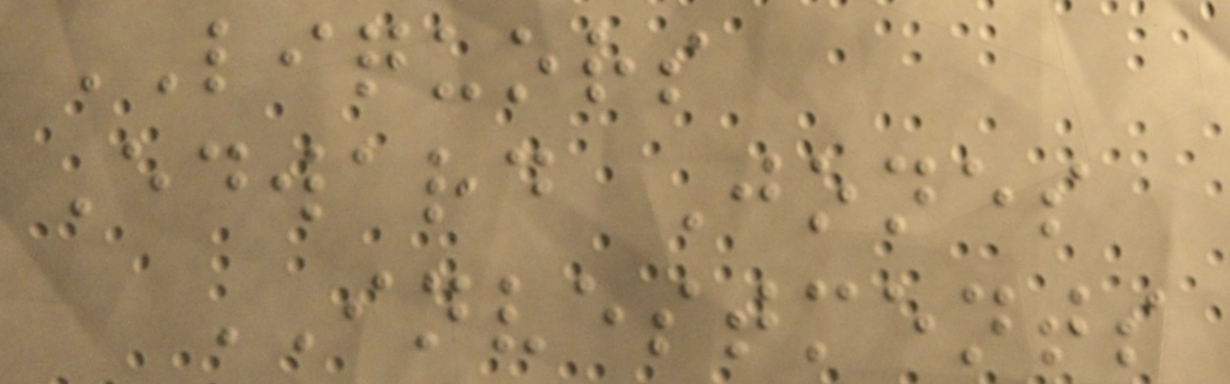LIQUORS
Edward Jones
INVESTMENTS
